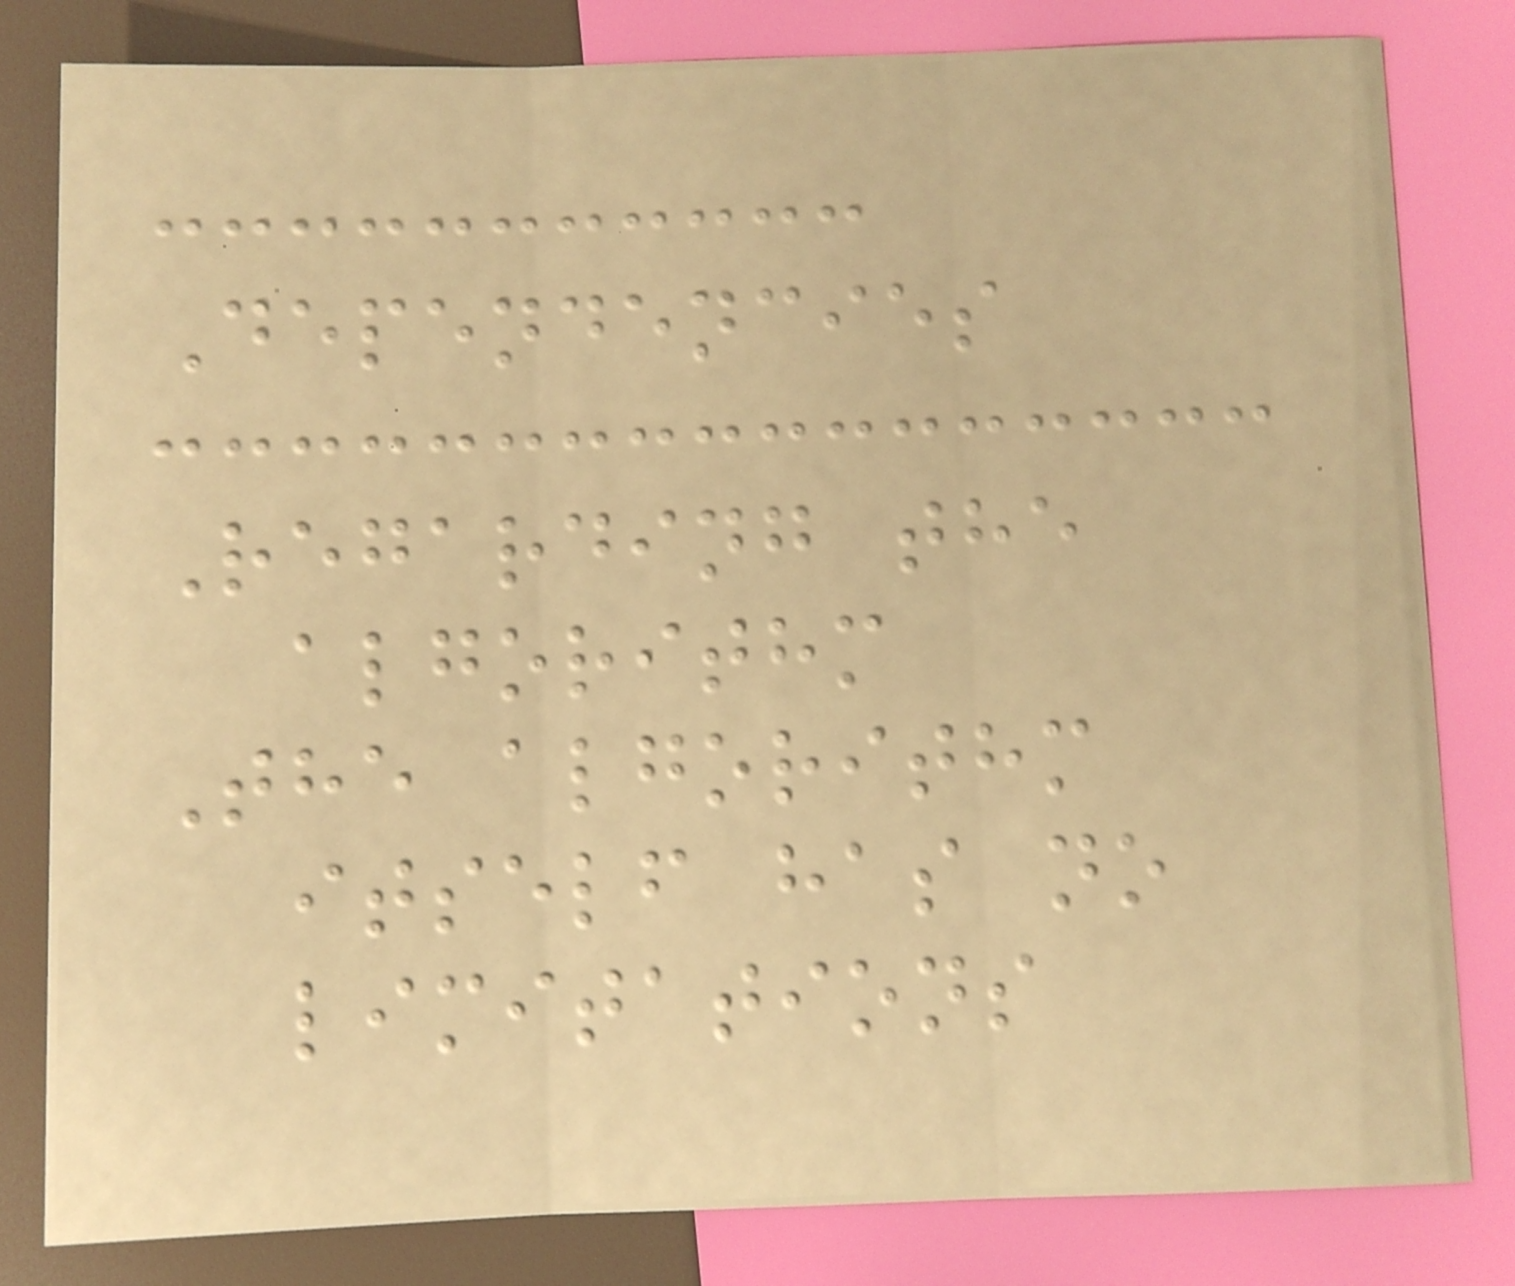Dependencies
Regarding the
algorithm
The algorithm
itself has no
limitations
